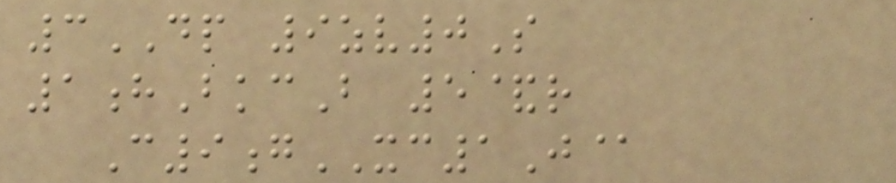3DP 9zv0S
1hBkcB 5&r
C9gXC1J@
